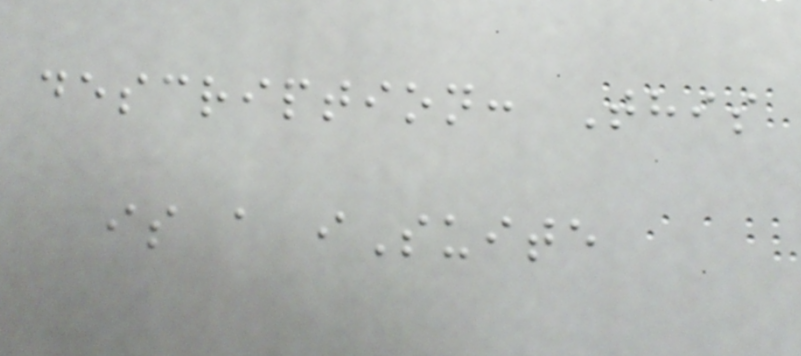description: This
is a iSuite
